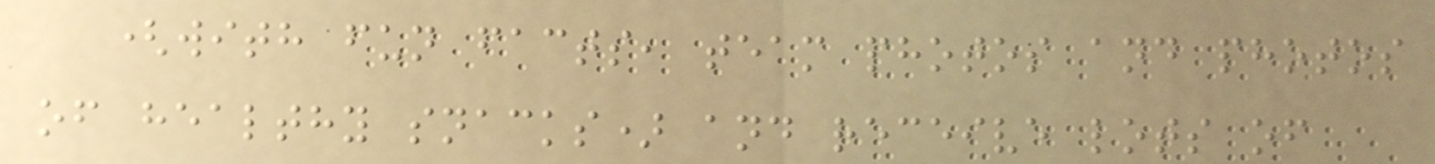(with fun facts, team photos and photos
of healthy snacks) and receive lots of
